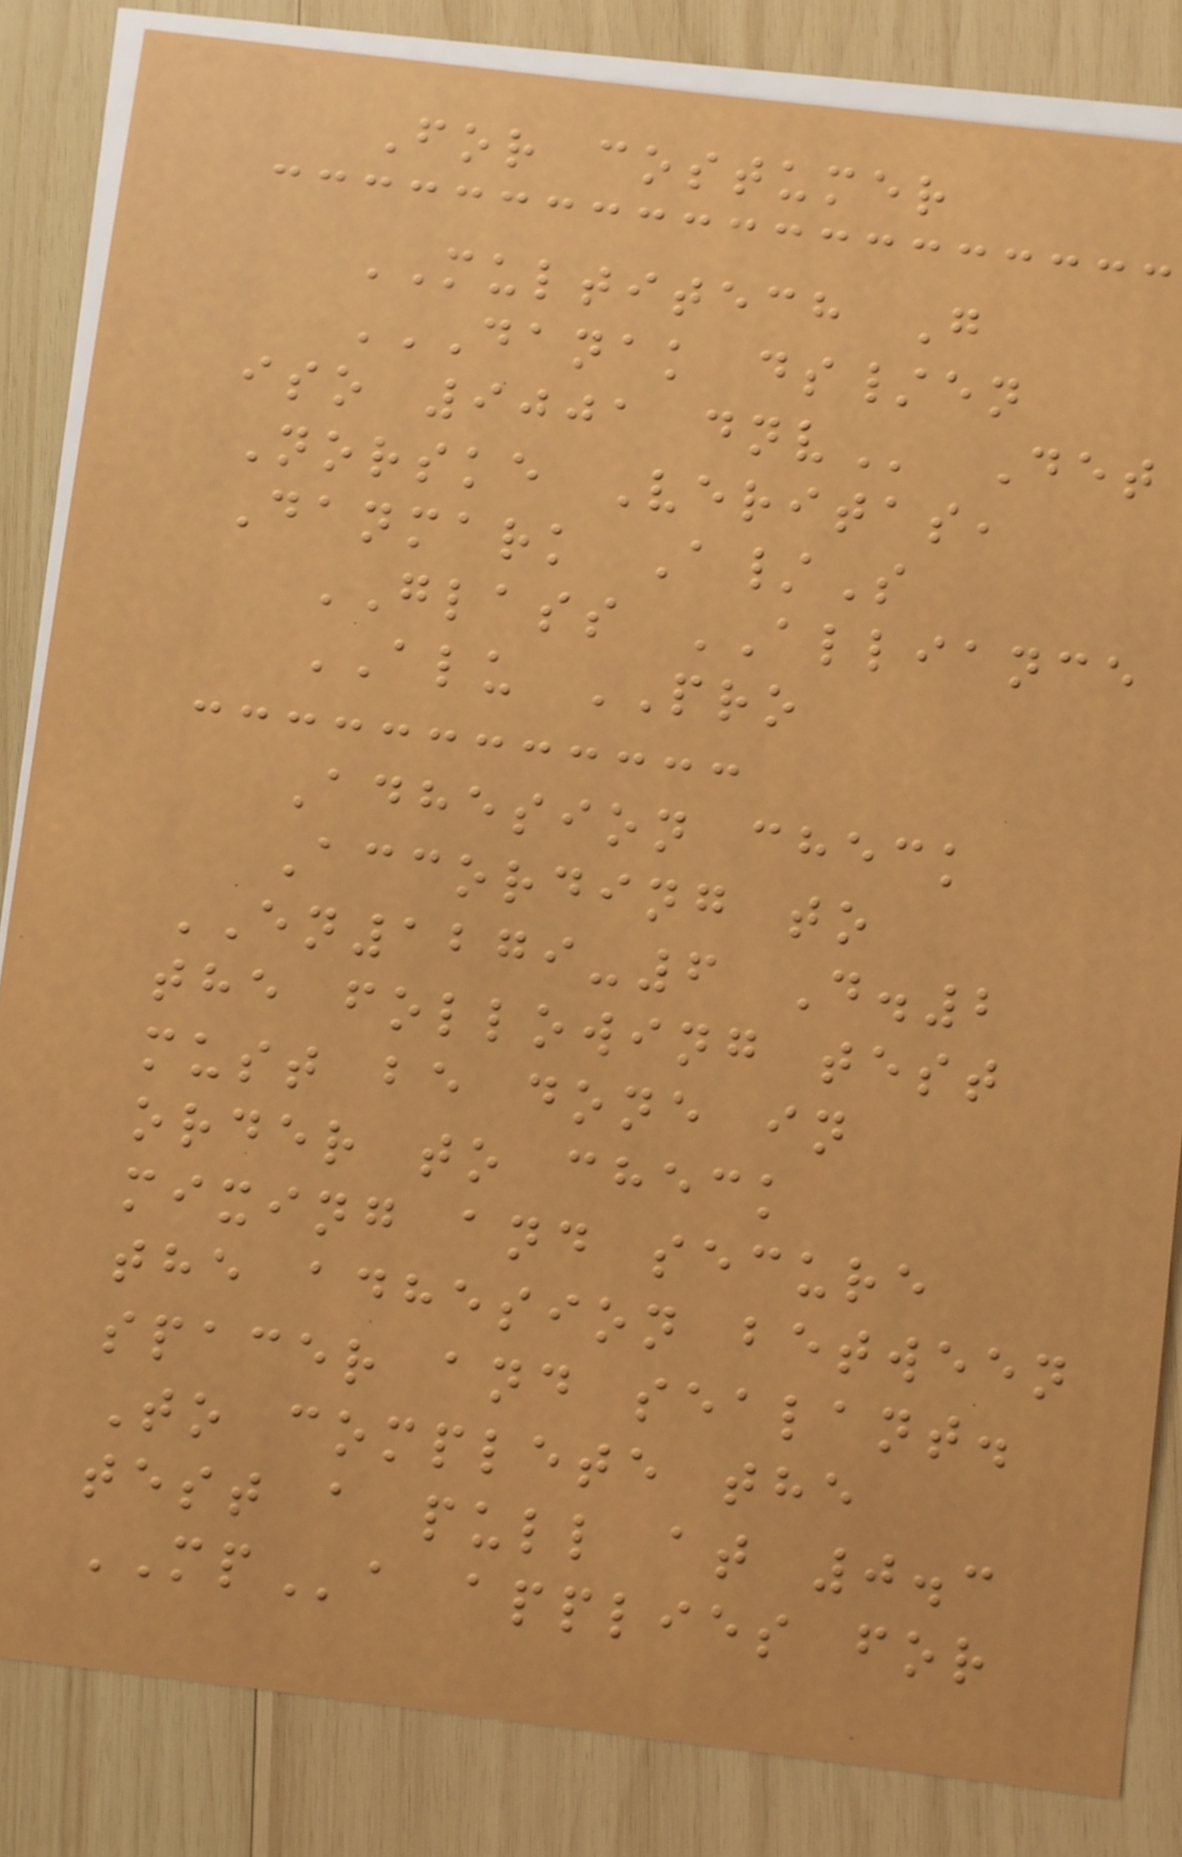For costumer
MULTITECH G
DANAK DS/EN
ISO 9001 DNV Det
Norske Veritas,
Danmark A/S
GLASS ALLIANCE
ALU PRO
Adhesion check
According to
EN1279-6 D.2
the following test
must be done in
order to check
mixing and secure
the adhesion between
spacer and sealant.
To complete the
test a pull at 0.3
MPa applies for
